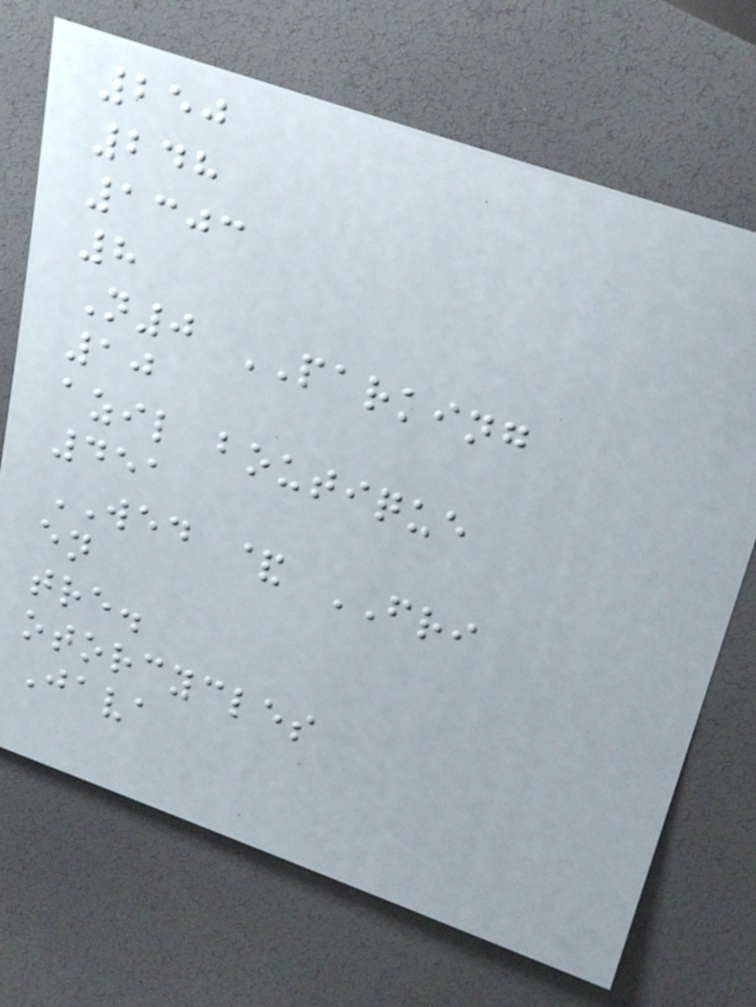250
248
1303
8
N0 PARKING
10
azil boutique
451
WED & FRI
en
tre.
otorcycles
Java
